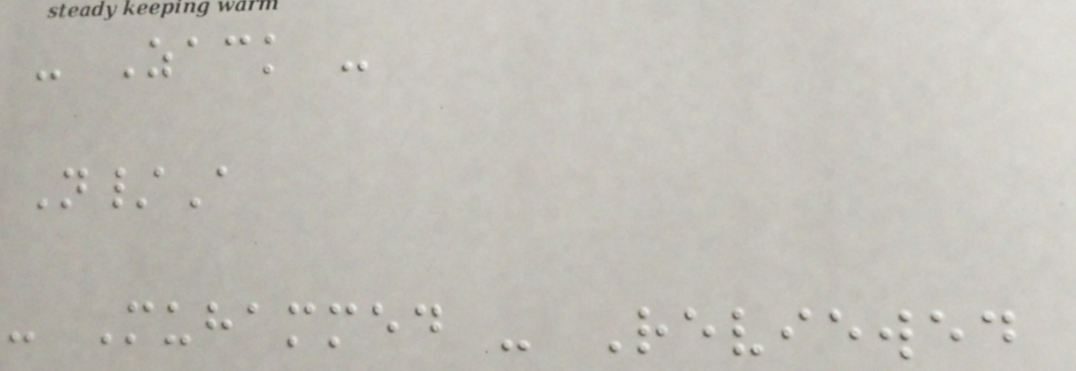- Zack -
N/A
- Muhammed - Reviewed
